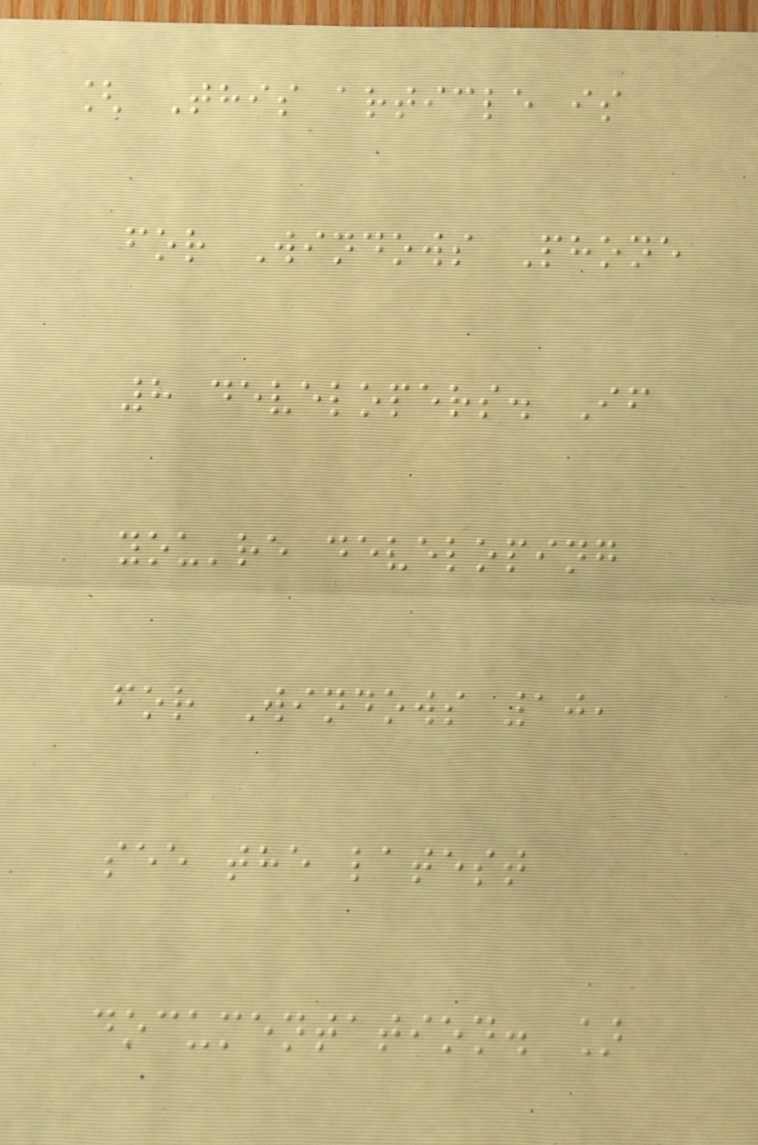[ This article is
for Windows Phone
8 developers. If
you're developing
for Windows 10,
see the latest
documentation. ]
